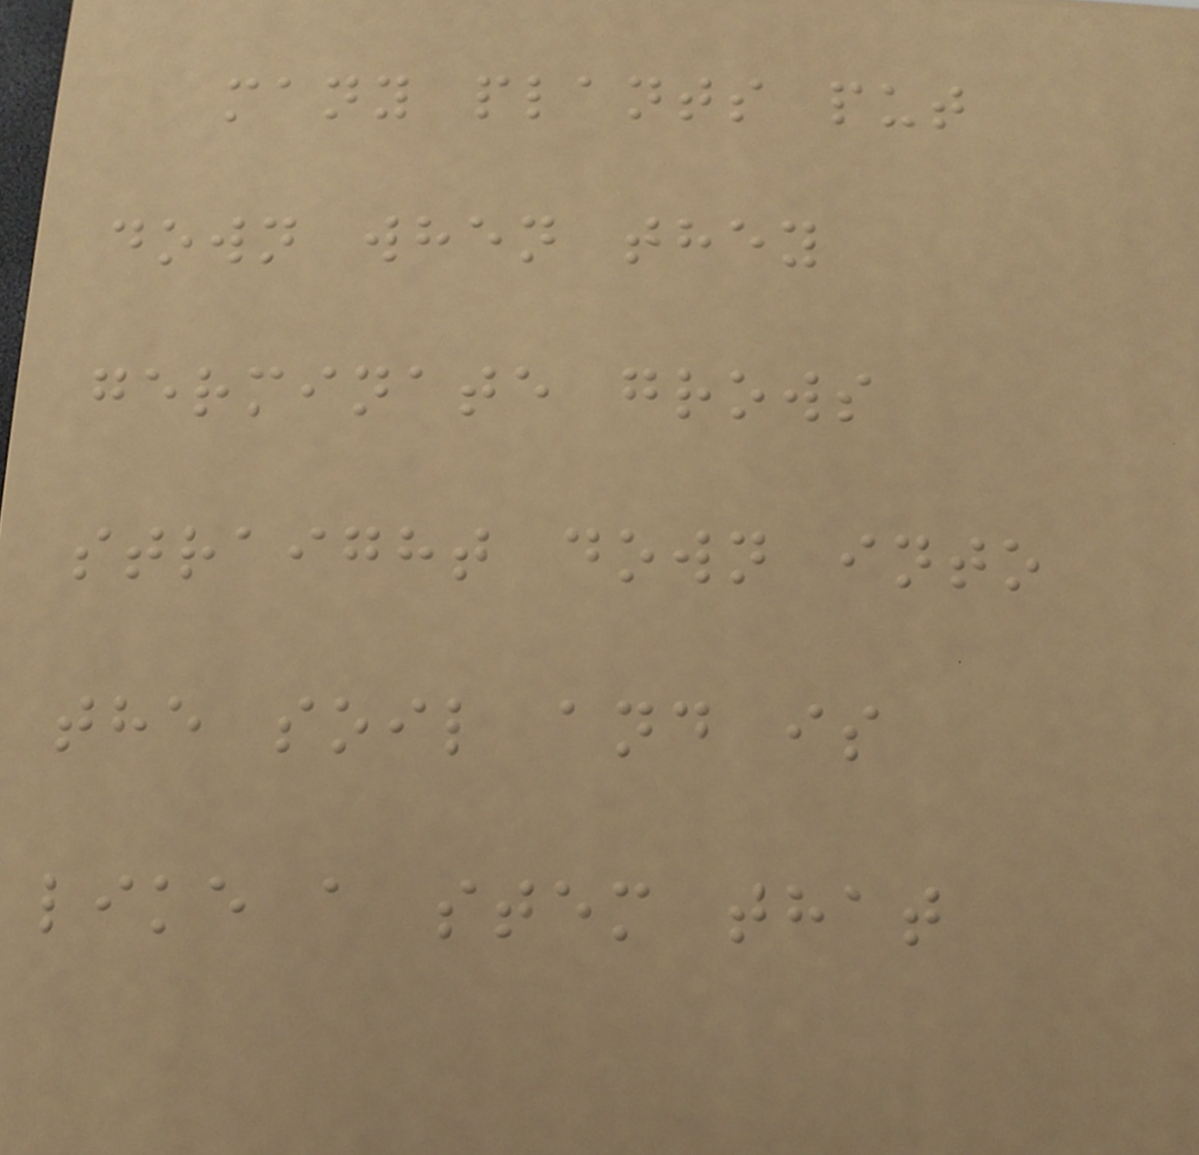many plants put
down when they
germinate grows
straight down into
the soil and is
like a stem that
